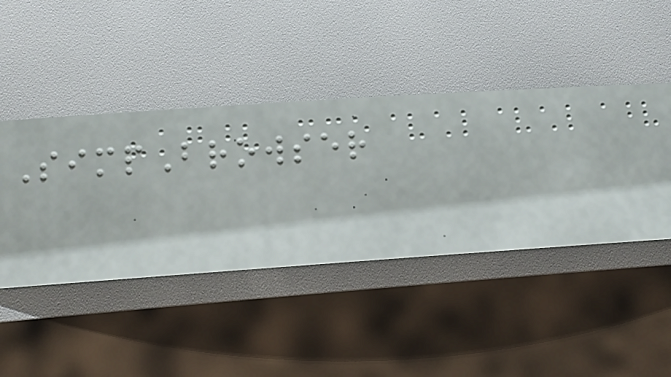SimpBrowser
